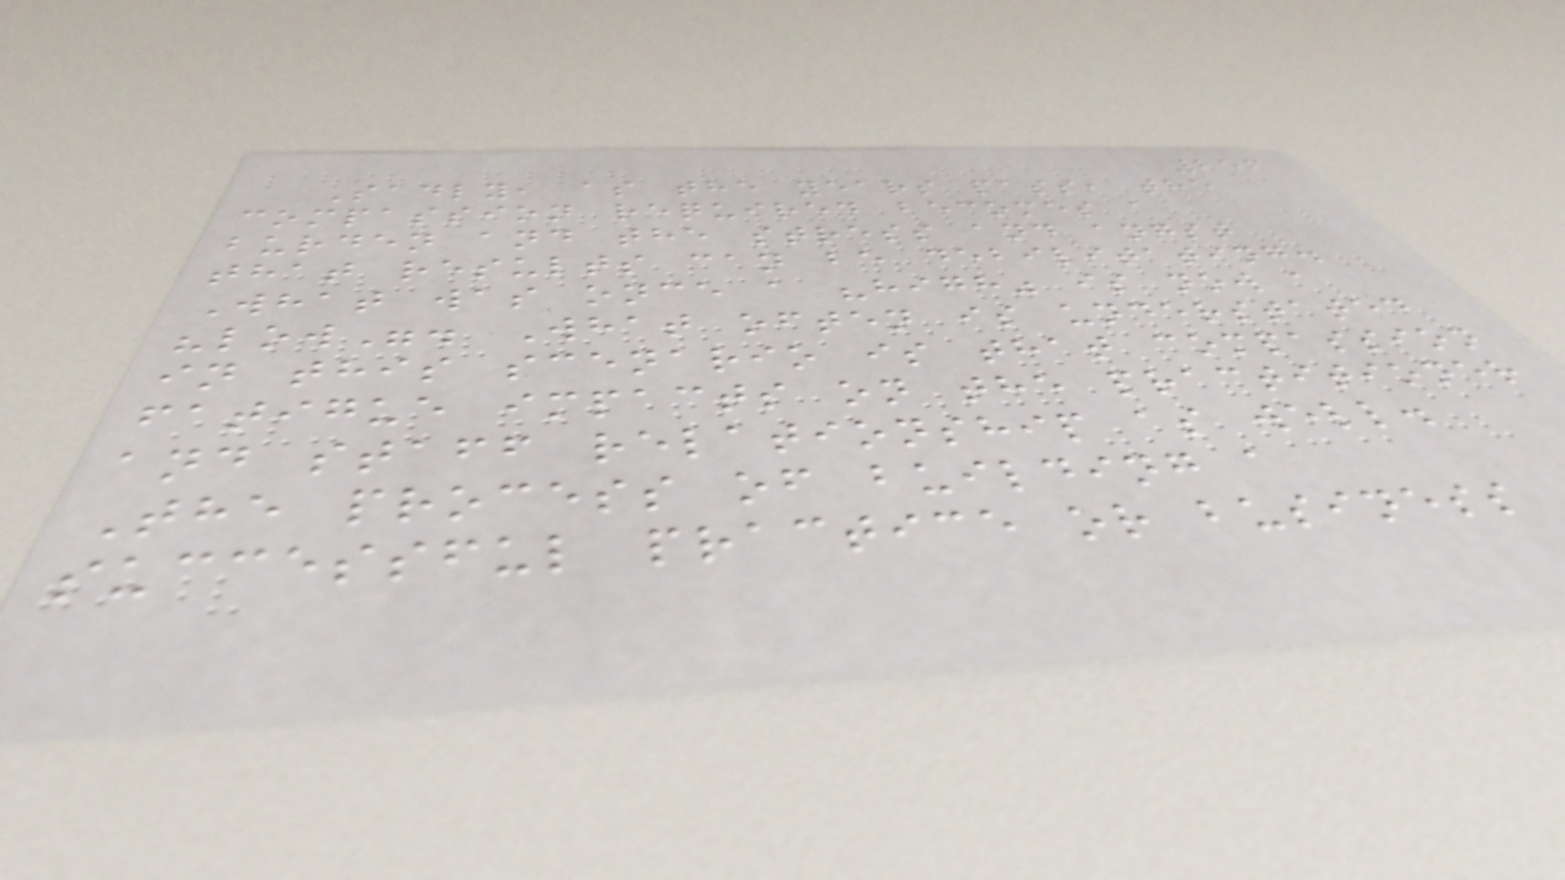256
Sadly, as the years pass, the
compassion required becomes a
burden and the stress and angst
that results can be debilitating.
What was once a "high" is now a
"low". What often is understated
in this scenario is that compassion
fatigue impacts on the practitioner
and staff relationship as well.
The process of building a
successful practice or business
